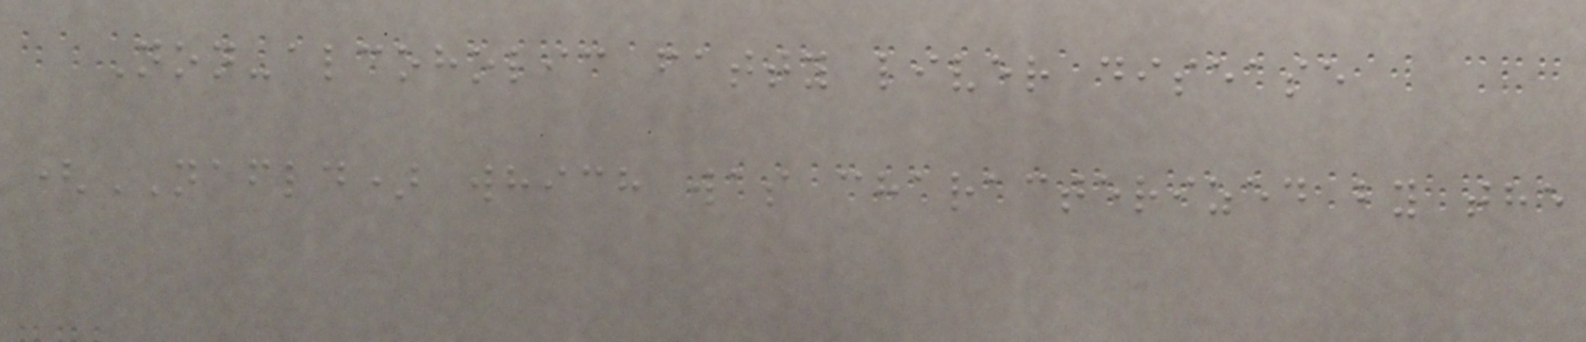Non-alcoholic fatty liver disease
(NAFLD) which was characterized by the
